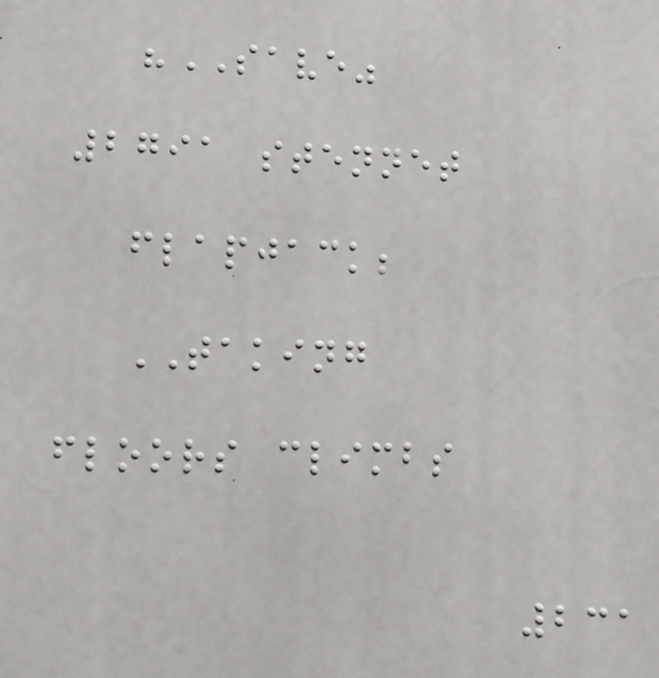"SAVE"
2791 stennet
flapjack;
TAKING
floors climbs
231
